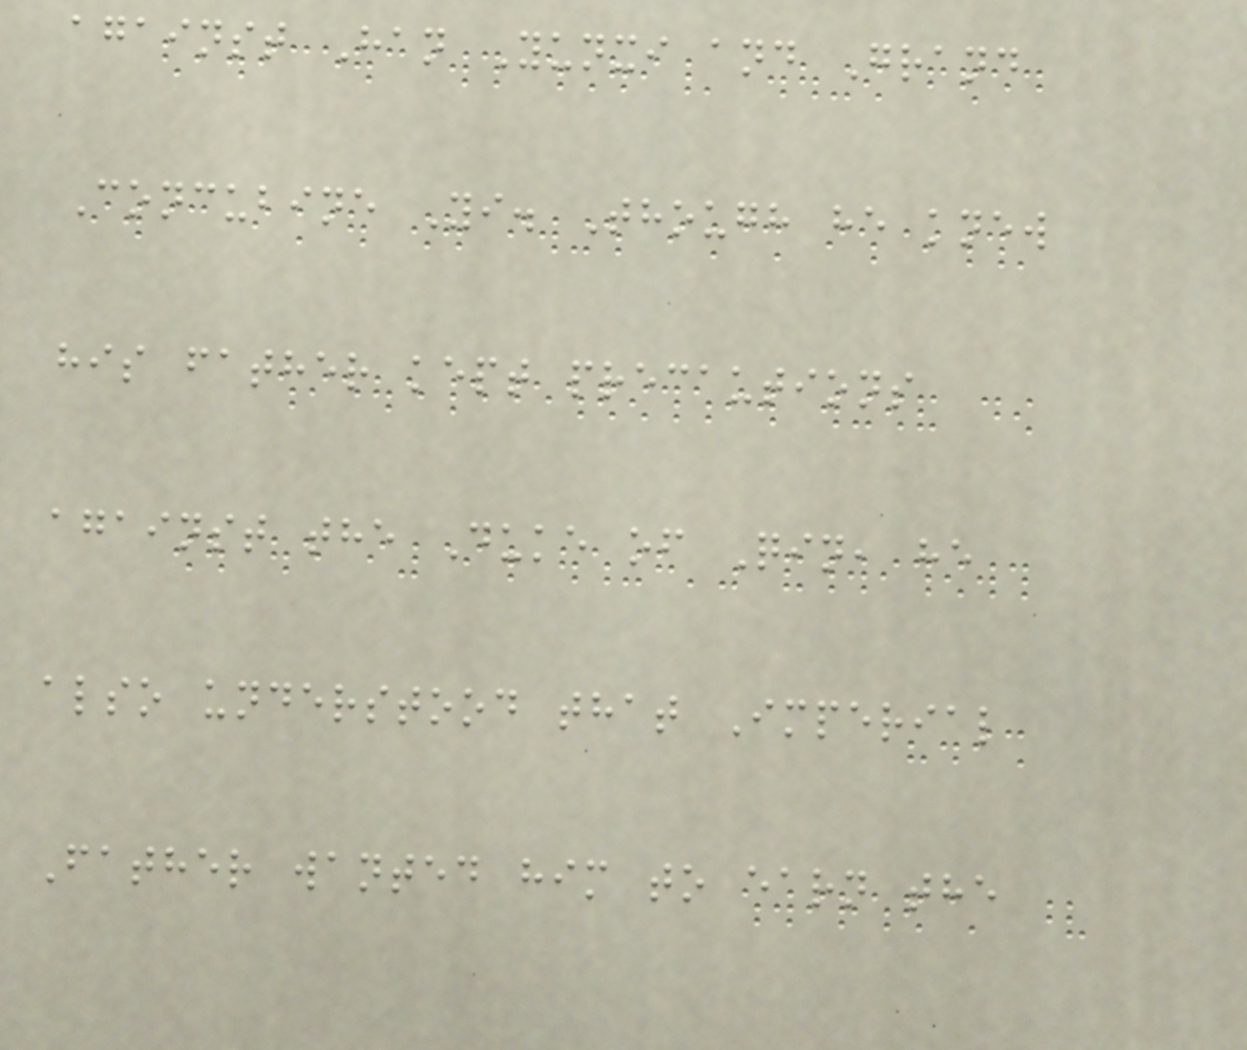against Han Yunxi and Grand
Concubine Yi. Though he knew
his father kept precautions
against the Duke of Qin, he
also understood that Imperial
Father wanted him to earn the
